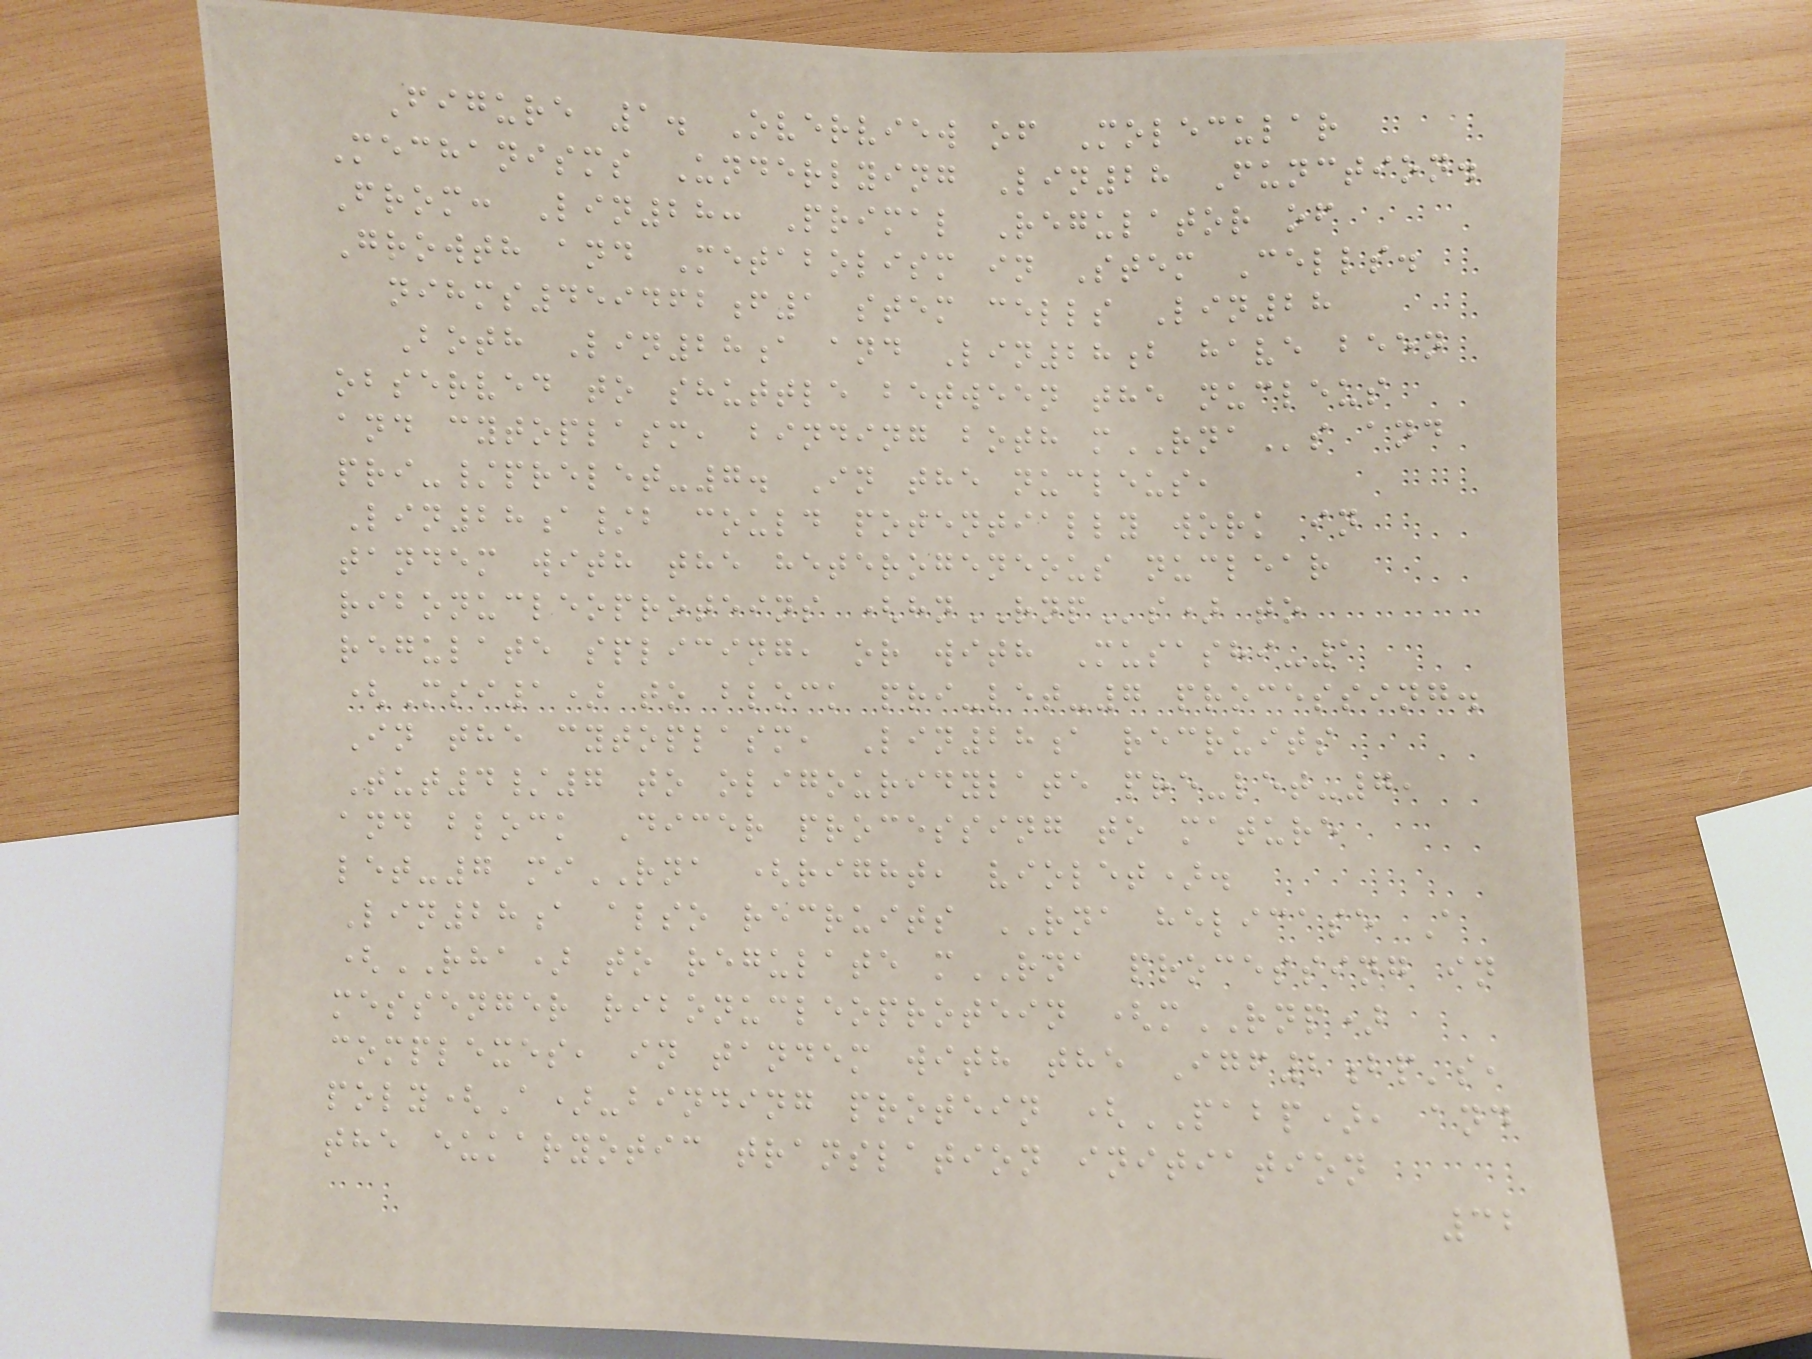Figure 1. Overview of Molecular
Mechanisms Underlying Lin28 Function.
From: Lin28: Primal Regulator of
Growth and Metabolism in Stem Cells.
nihms459462f1 stem cells Lin28
Both Lin28a and Lin28b have been
observed to shuttle between the nucleus
and cytoplasm, binding both mRNAs and
pri-/prelet-7. In the nucleus,
Lin28a/b could potentially work in
tandem with the heterogeneous nuclear
ribonucleoproteins (hnRNPs) to
regulate splicing, or with Musashi-1
(Msi1) to block pri-let-7 processing.
In the cytoplasm, Lin28a recruits
Tut4/7 to oligouridylate pre-let-7,
and block Dicer processing to mature
let-7 miRNA (right, violet).
Lin28a also recruits RNA helicase A
(RHA) to regulate mRNA processing in
messenger ribonucleoprotein (mRNP)
complexes, in tandem with the Igf2bp's,
poly(A)-binding protein (PABP), and
the eukaryotic translation initiation
32
